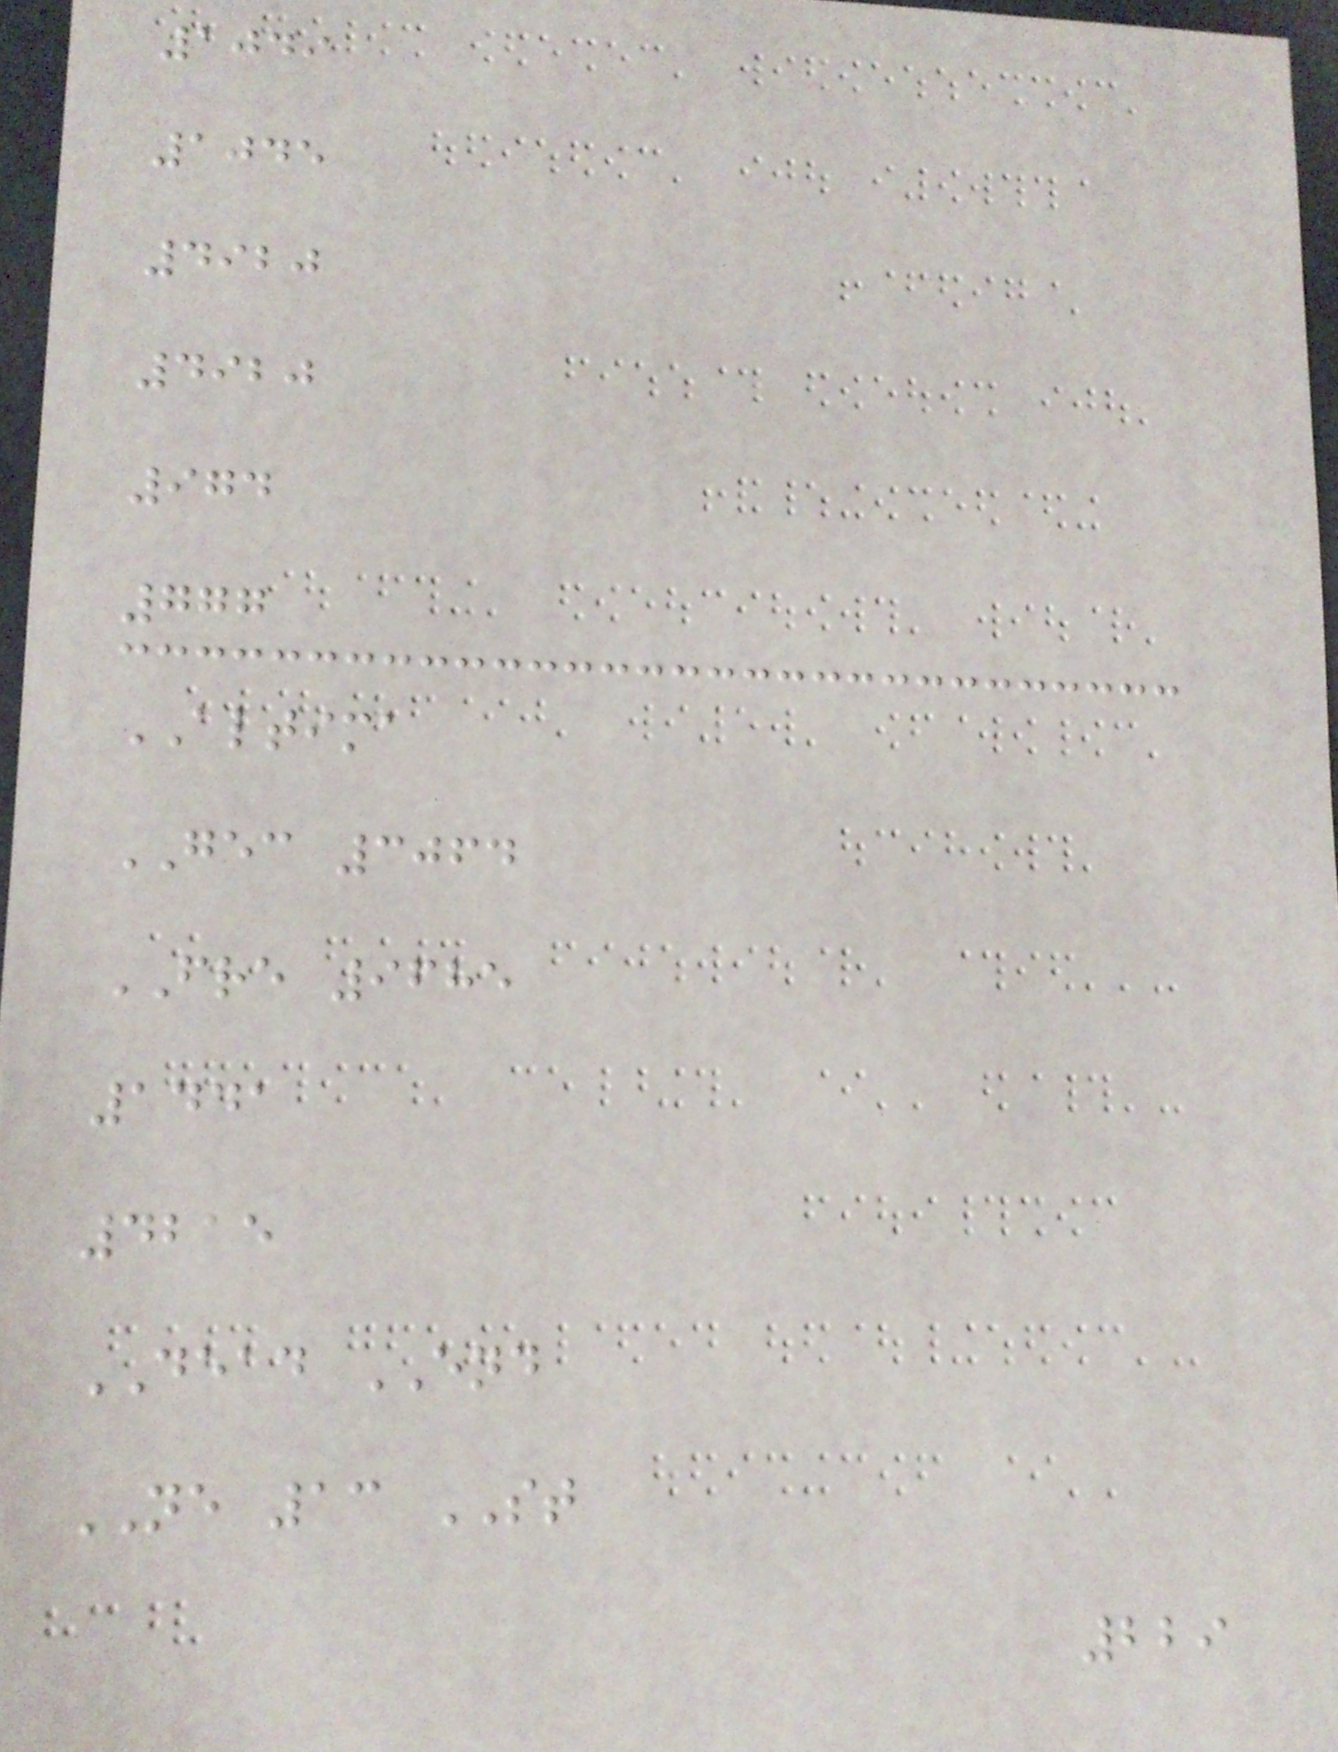1049
1045
4920
4920
974
777
ALTIMA
GEC 3064
FRE 9685
1441
4215
DEAD END
NE 13 ST
229
